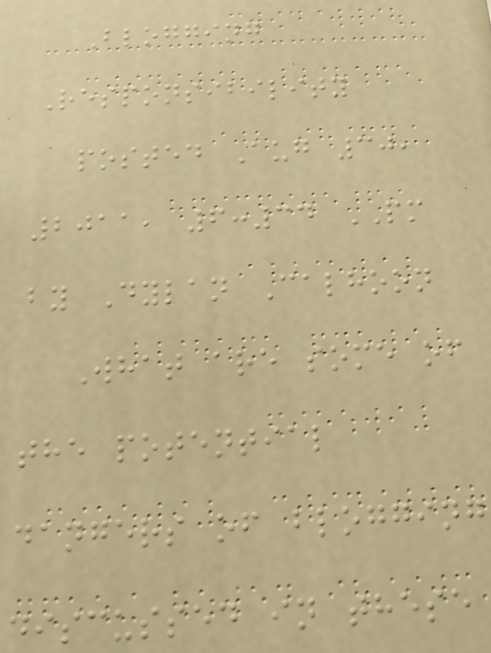Blogging
Responsibility
posted Aug 30,
2011, 6:34 PM
by Dylan Calhoon
What are some of
the potential
dangers of blogging
discussed in these
